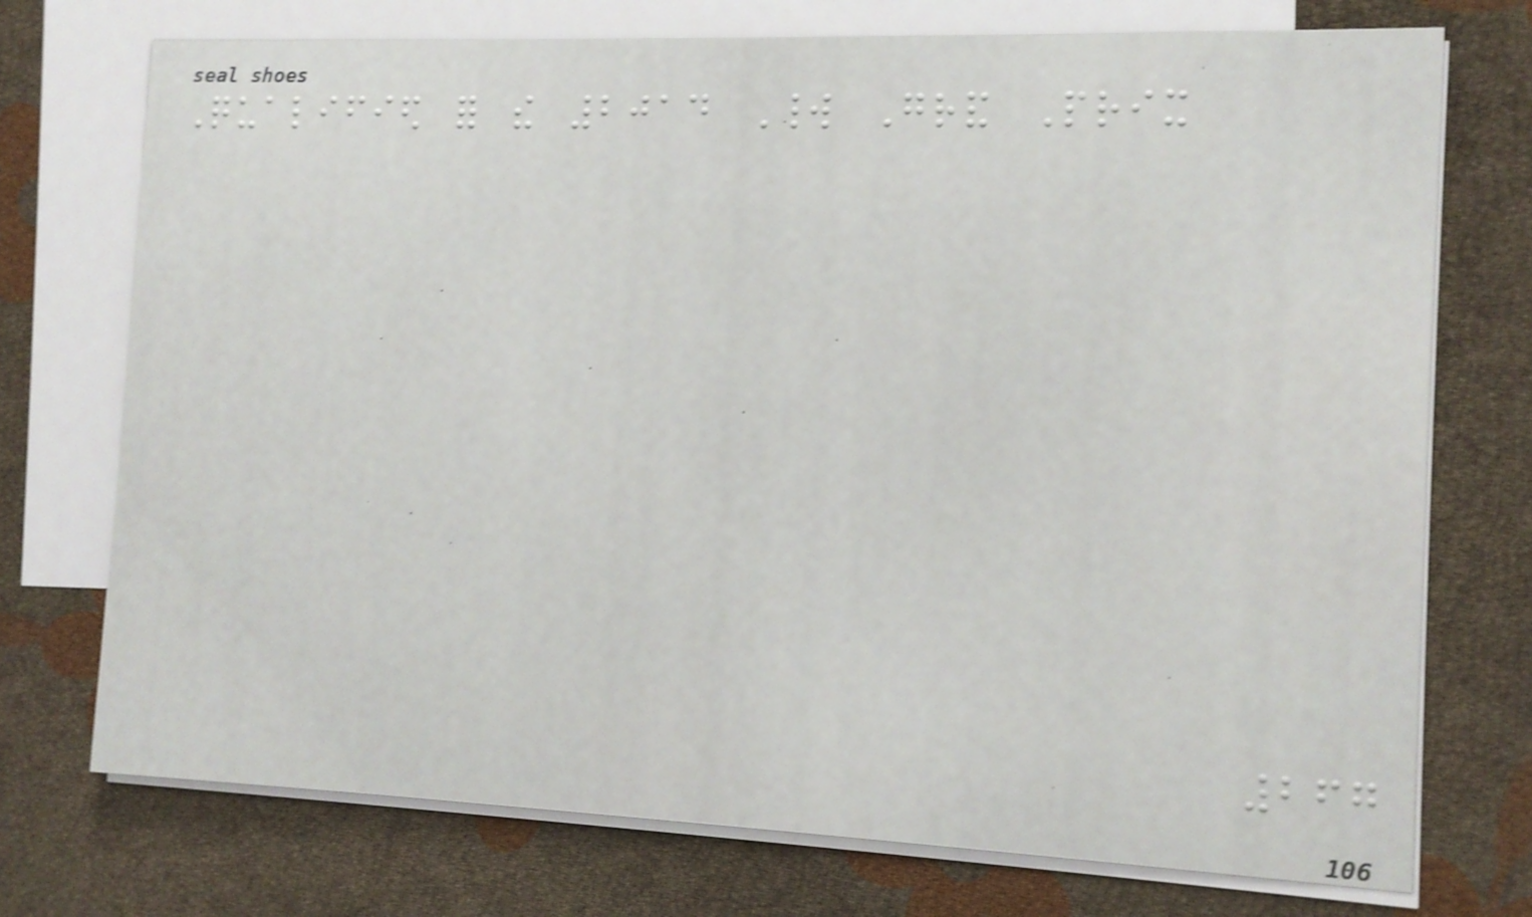Qualified for the 2014 World Grand Prix
267
